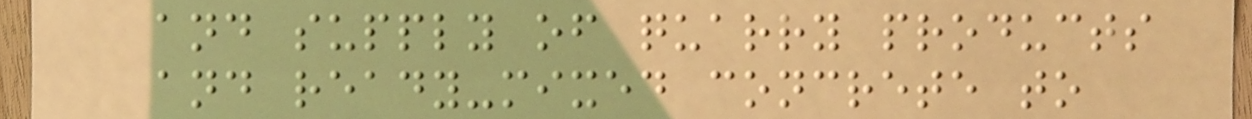and supply of quarry products
and ready-mixed concrete to
